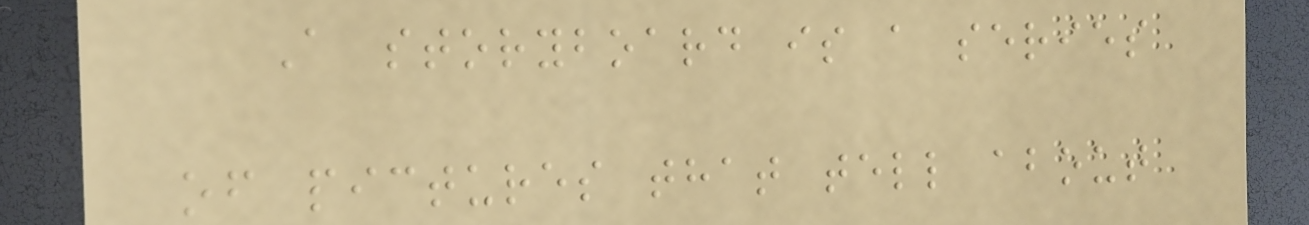A storyboard is a series
of pictures that tell about
